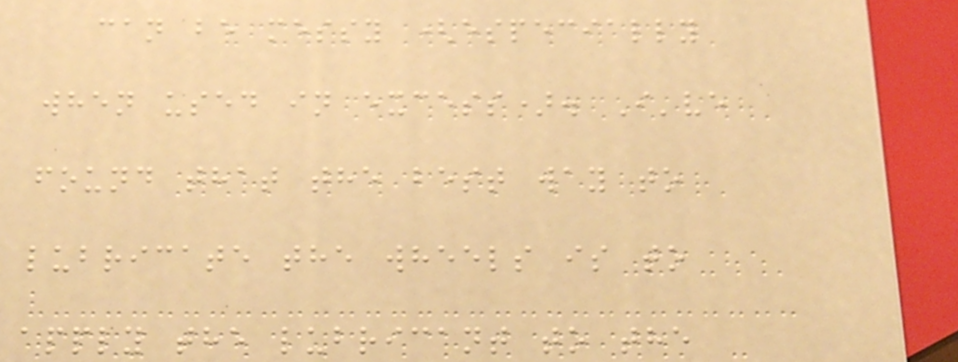can be messy (especially
when used in excess). I've
found that the best way to
lubricate the wheels is to
apply the lubricant to the
